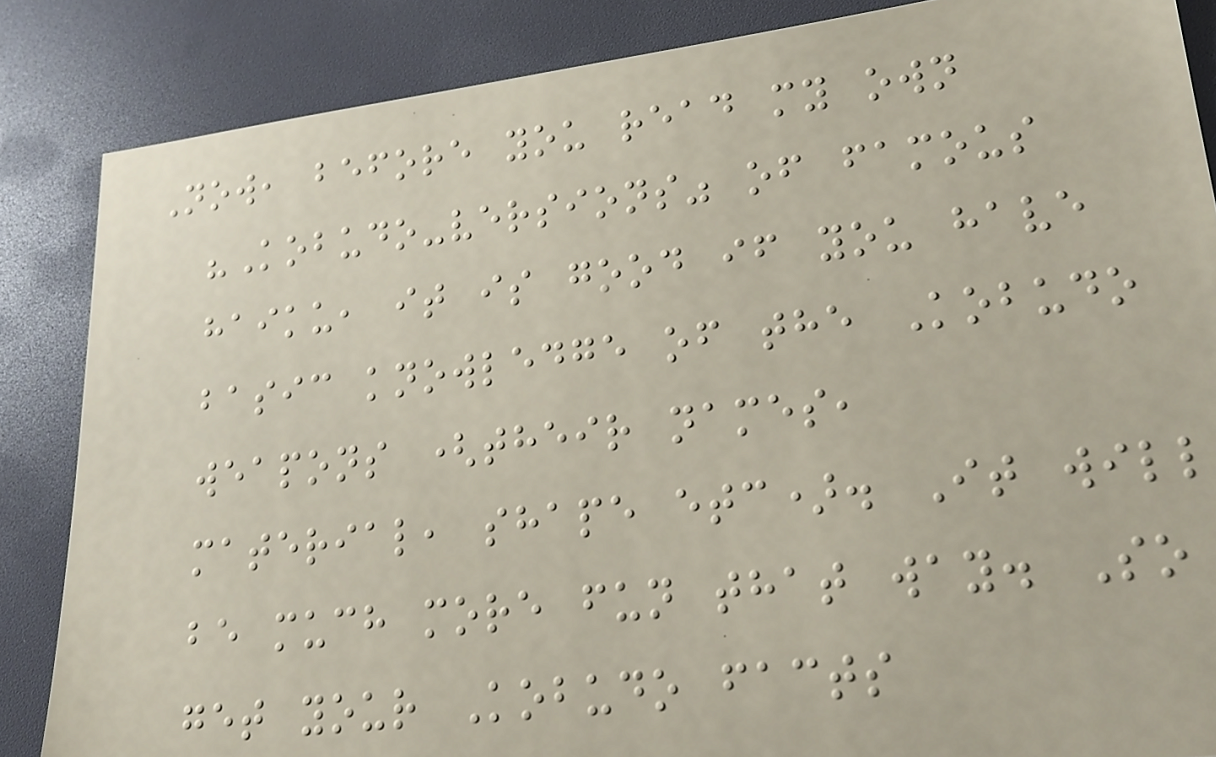Now, before you read my own
"Kobudo-versions" of famous
haiku, it is good if you have
basic knowledge of the Kobudo
weapons (their names,
material, shape etc). It will
be much more fun that way. So
get your Kobudo facts
